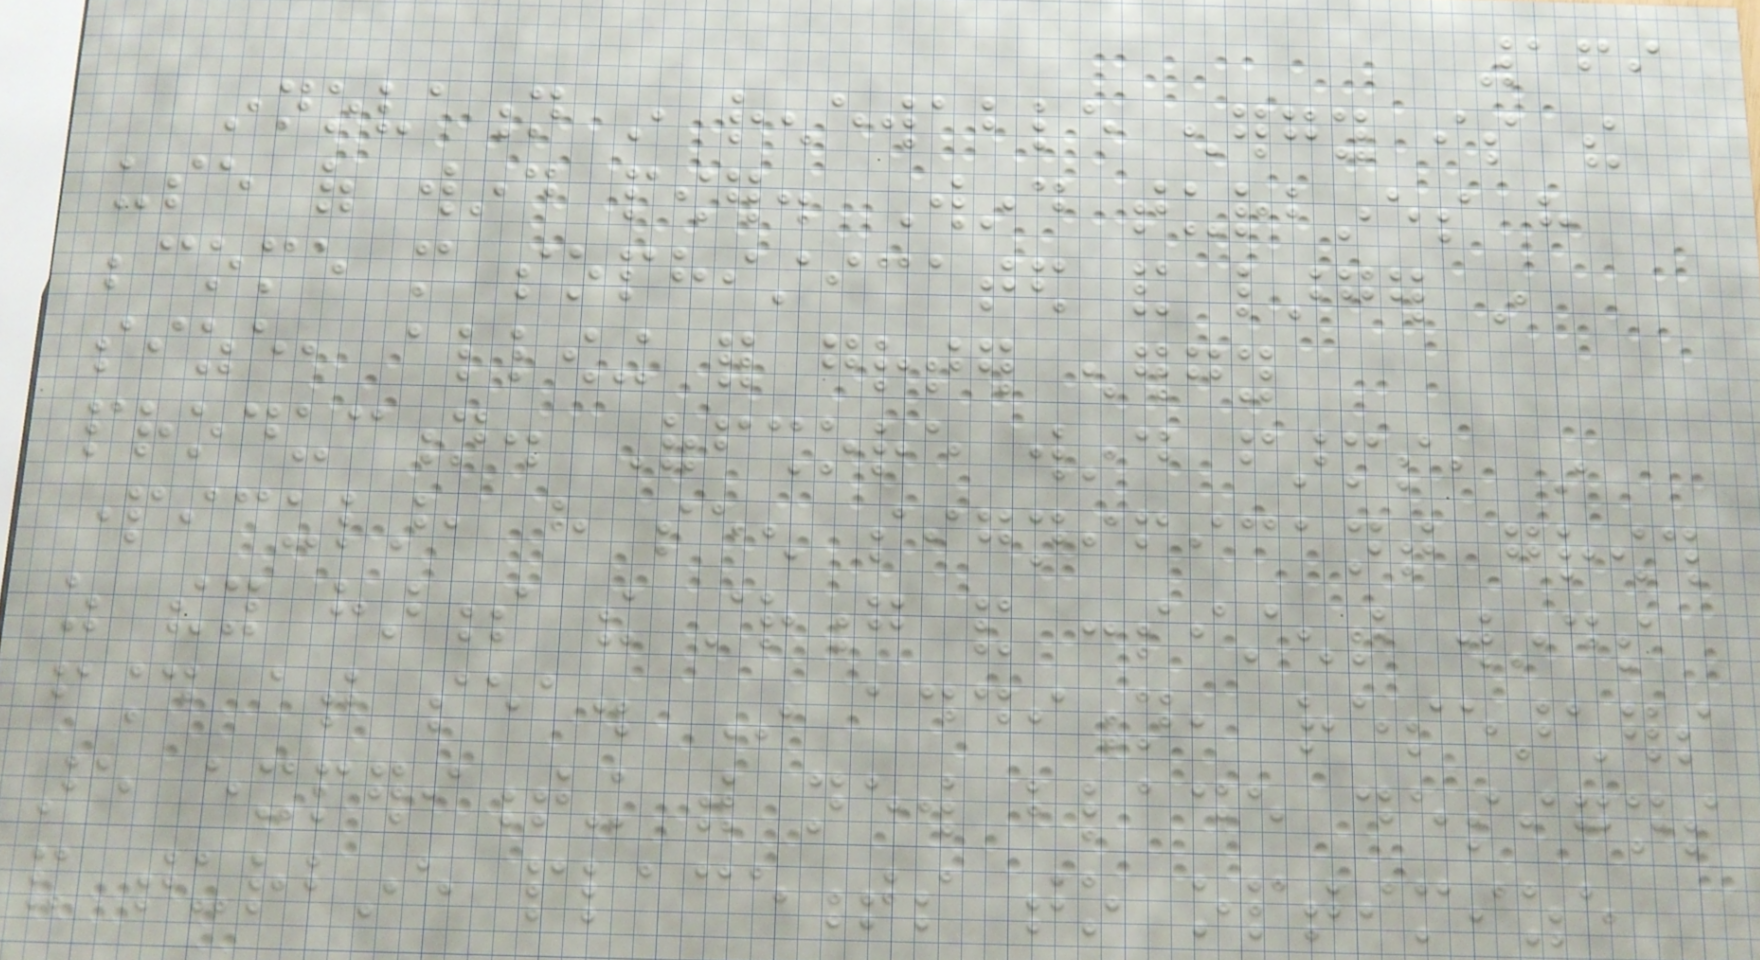169
innovation in renewable energy is the
use of wind power. Wind turbines have
become more sophisticated and larger in
size, allowing for greater energy
production. Offshore wind farms, in
particular, have seen significant growth
as they harness the strong and consistent winds
found at sea. In addition, researchers
are experimenting with new blade designs
and turbine placements to optimize
